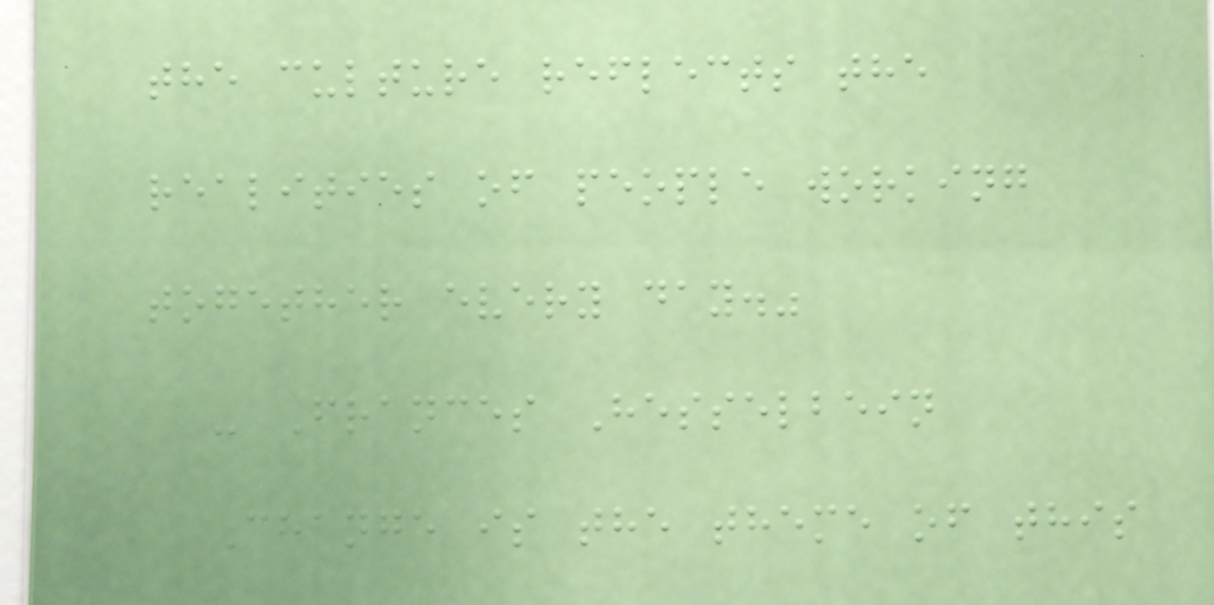the culture reflects the
realities of people working
together every day."
- Frances Hesselbein
Change is the theme of this
